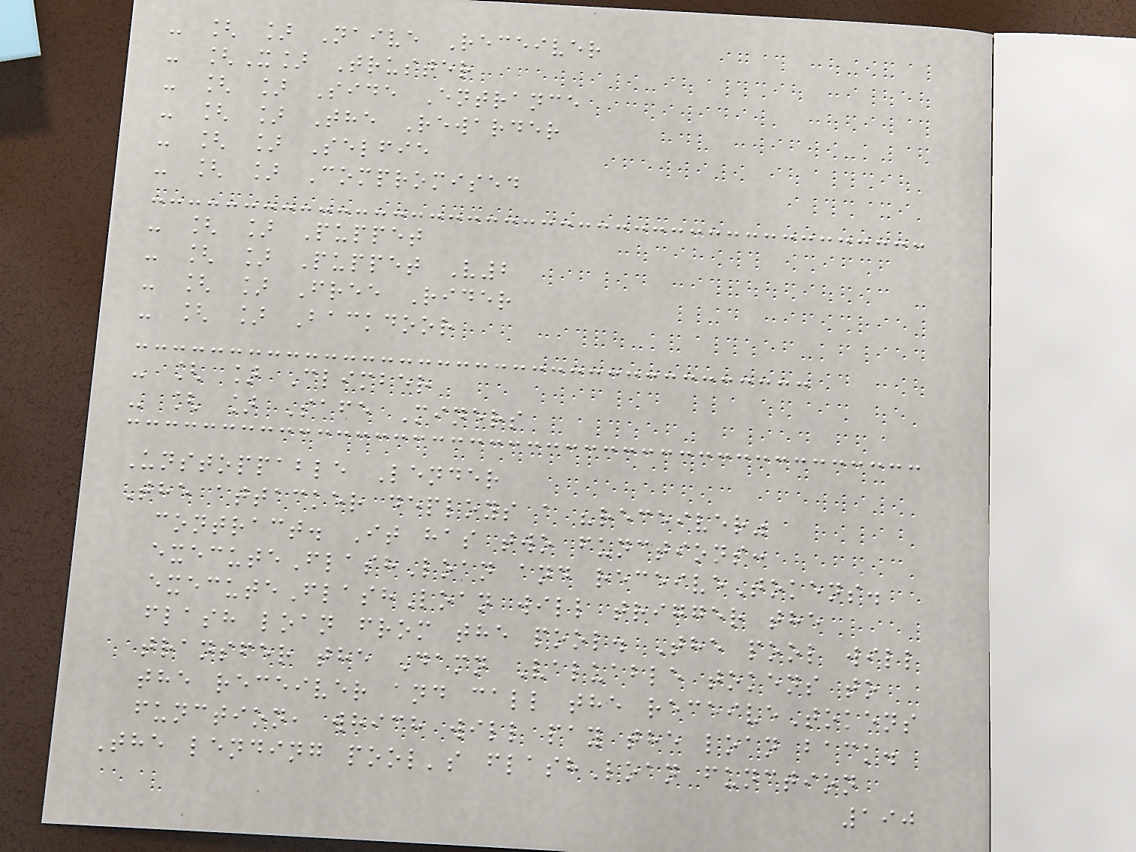- [ ] Naive Receiver
- [X] Truster
- [ ] Side Entrance
- [ ] The Rewarder
- [ ] Selfie
- [ ] Compromised
- [ ] Puppet
- [ ] Puppet V2
- [ ] Free Rider
- [ ] Backdoor
- [ ] Climber
- [ ] Safe Miners
Unstoppable Lender
The attacker deploys a "receiver"
contract. It has two functions:
executeFlashLoan and receiveTokens.
executeFlashLoan will trigger the
flash loan from the pool. The pool will
transfer the Damn Valuable tokens to
the receiver and call the receiveTokens
function, which will pay the loan back.
The lending pool's flashLoan function
190
